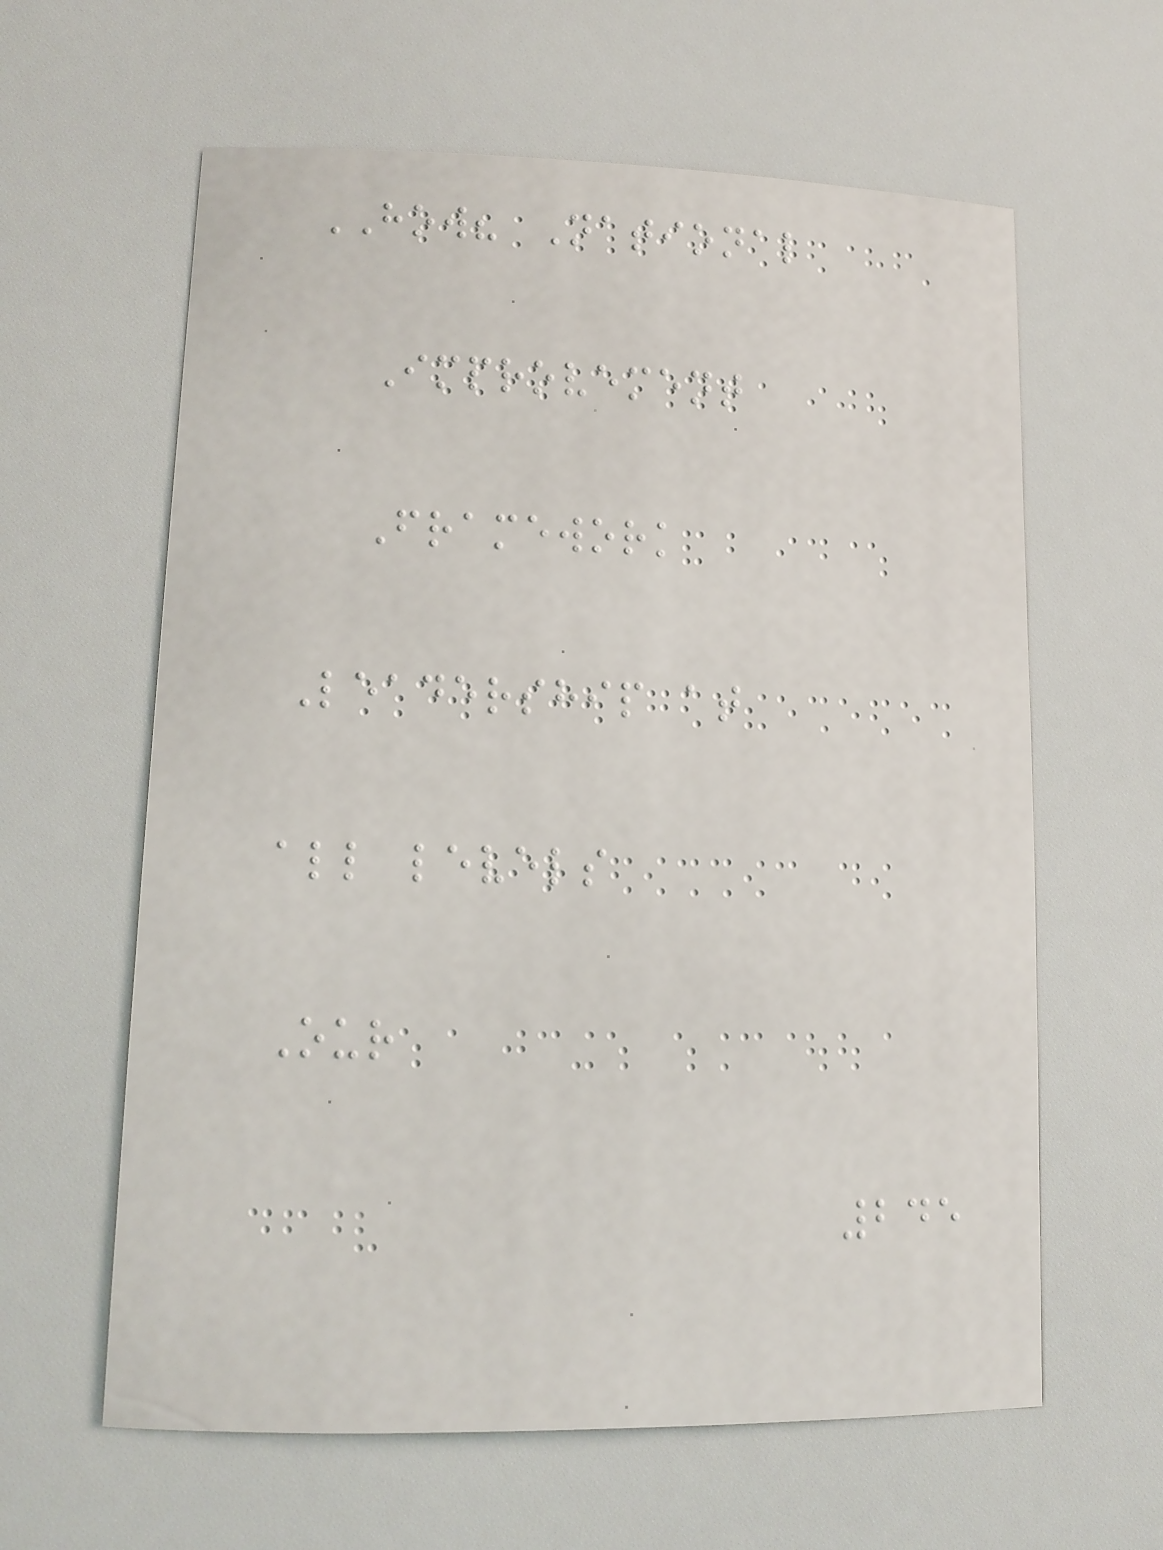HOW? National
Improvement
Framework
Leadership at
all levels
Our
245
